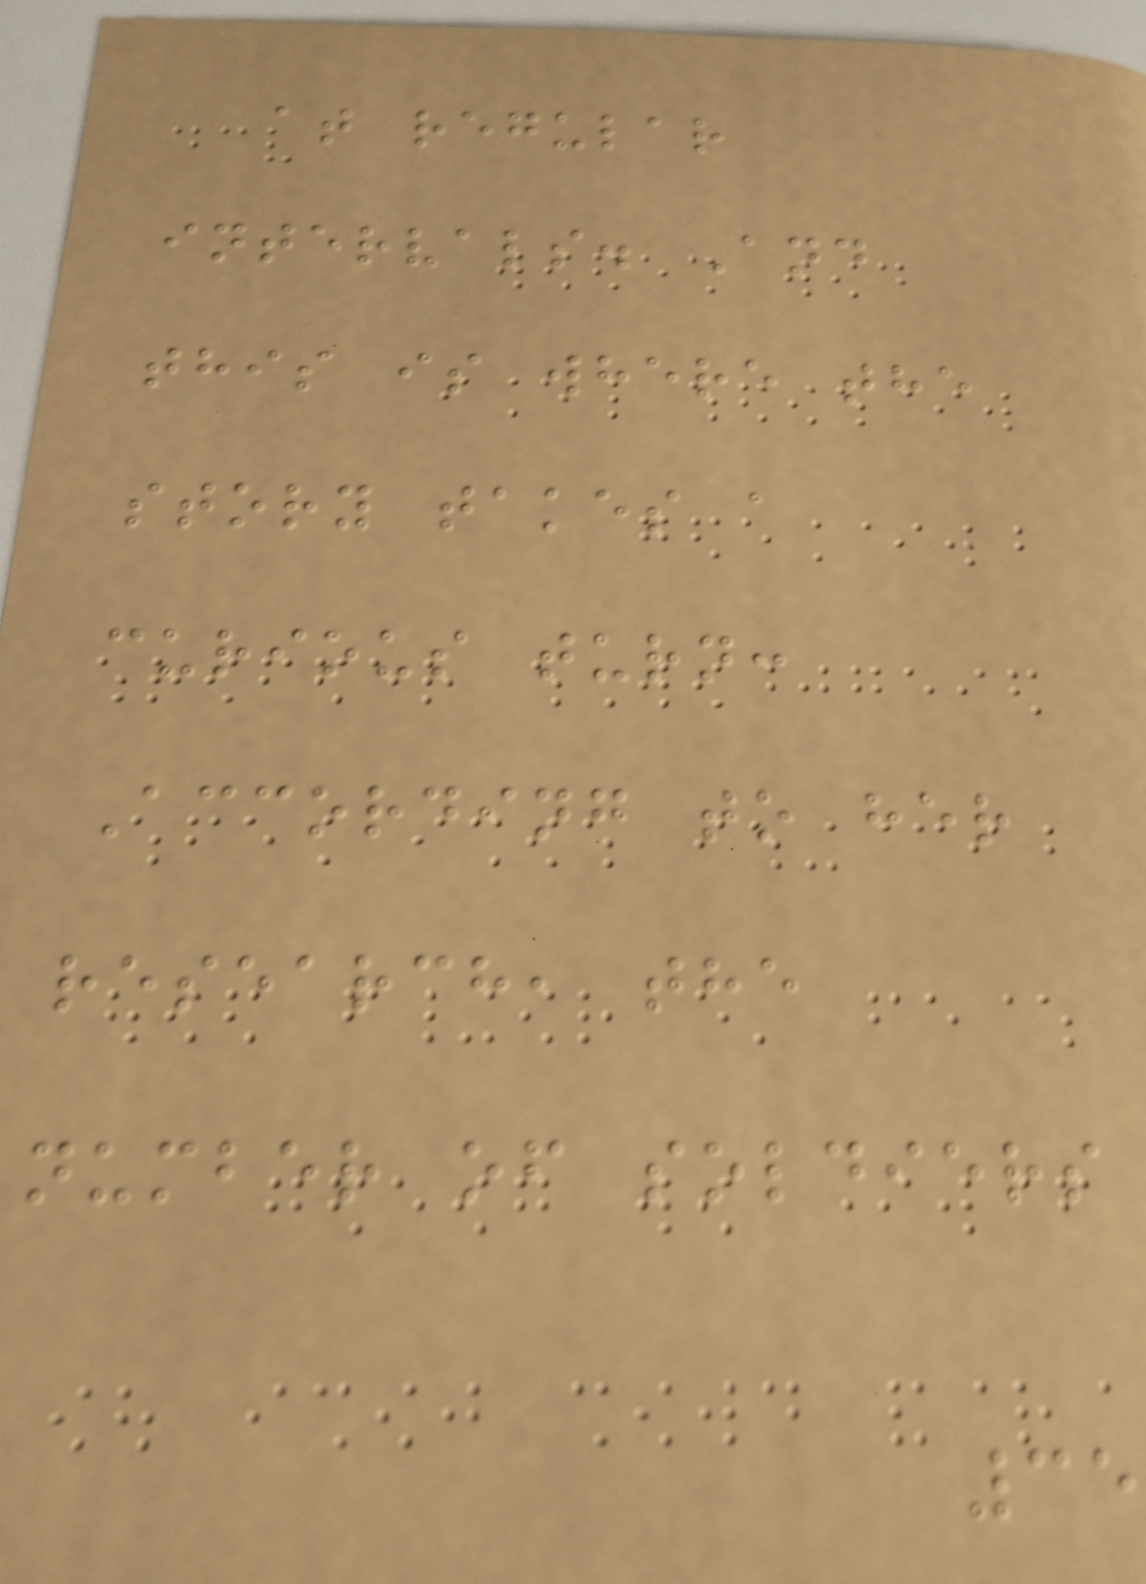at regular
intervals. And
this is where the
story takes a
curious turn:
According to her
research, the
number of soldiers
35
